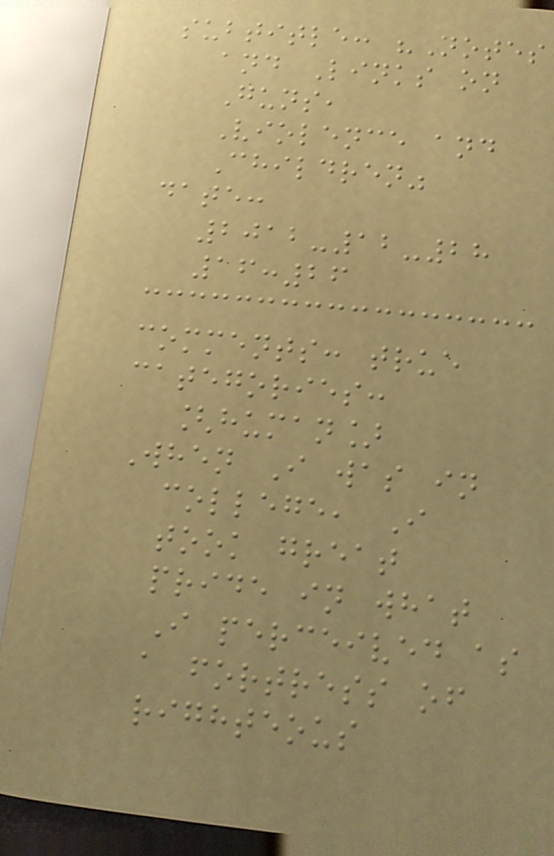subtitle: "Notes
and Links on
Guns,
Violence and
Children"
date:
2012-12-28
16:26
comments: true
categories:
[human]
When I was in
college, I
took great
pride in what
I perceived as
a fortress of
righteous
